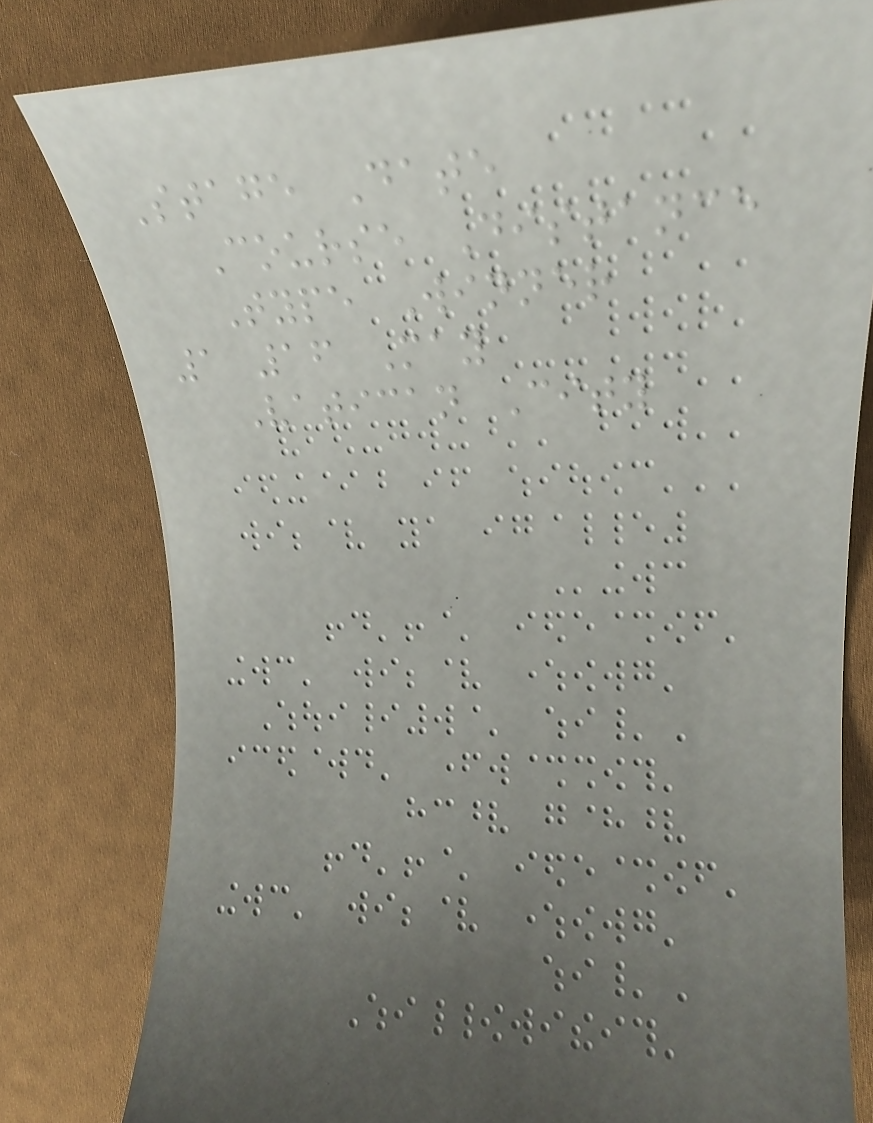Stage Date
Course Distance
Type Winner
1 16 May
Vatican City
